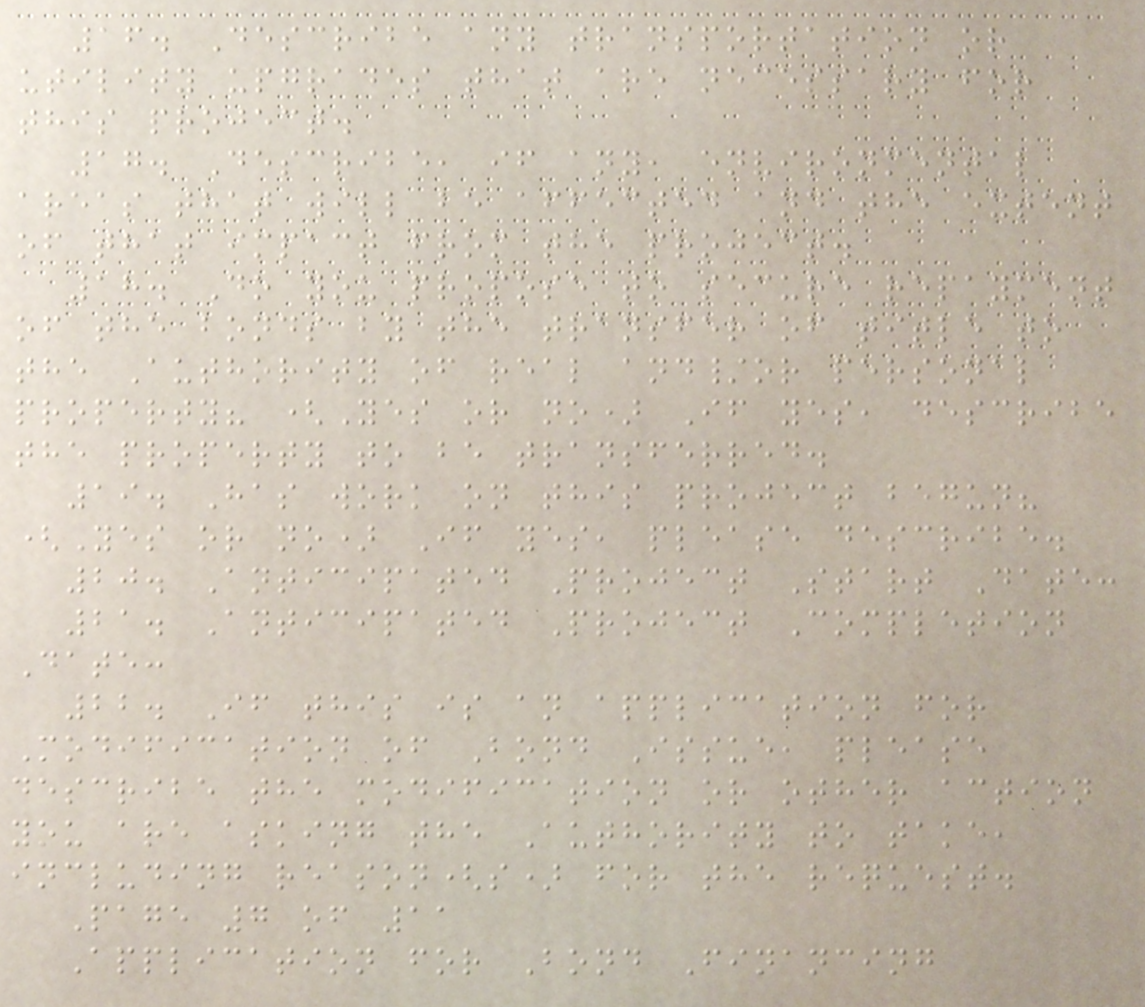16. Describe any transportation or
utility upgrades that are necessary for
this project.
17. Describe, if any, environmental
areas that will be affected and the extent
of that impact from the project.
18. Do you propose to secure repayment
of the bonds by the transfer of title to
the Authority of real and/or personal
property? (Yes or no) If yes, describe
the property to be transferred.
19. Has work on this project begun?
(Yes or no) If yes, please describe.
20. Anticipated Project Start Date:
21. Anticipated Project Completion
Date:
22. If this is an application for
Modification of Bond Issue, please
describe the modification or other action
you are asking the Authority to take,
including reason(s) for the request.
Page 7 of 11
Application for Bond Financing
